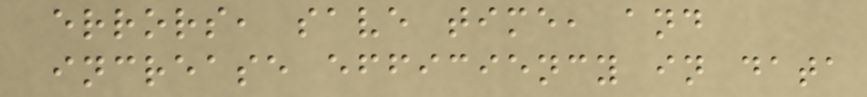errors, save time, and
increase efficiency in data
